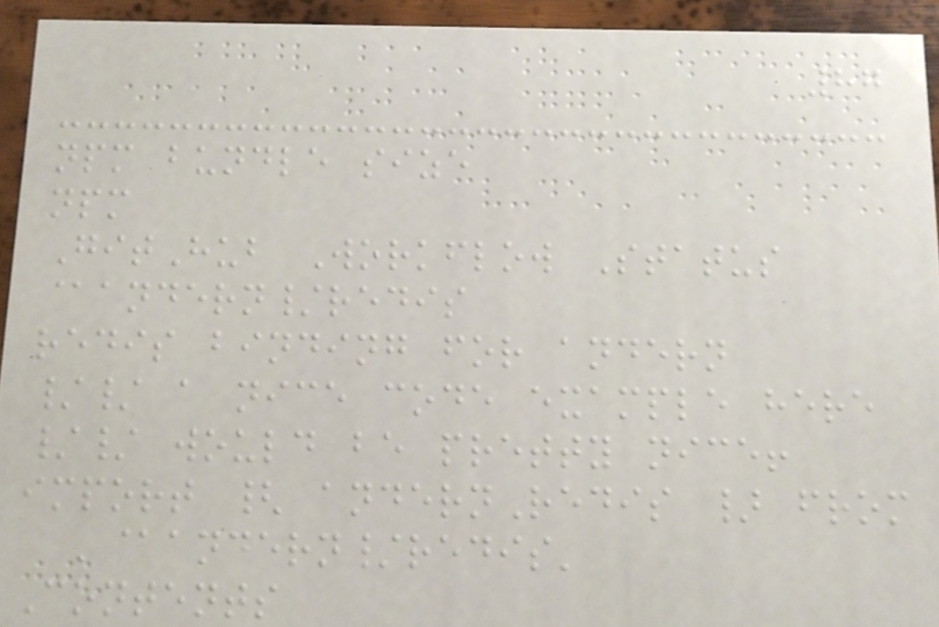87
npm bundle size
npm
GitHub Workflow Status
@andern/redis
redis binding for andern
// a nice code example here
// would be pretty nice!
import { andernRedis } from
'@andern/redis'
Contents
